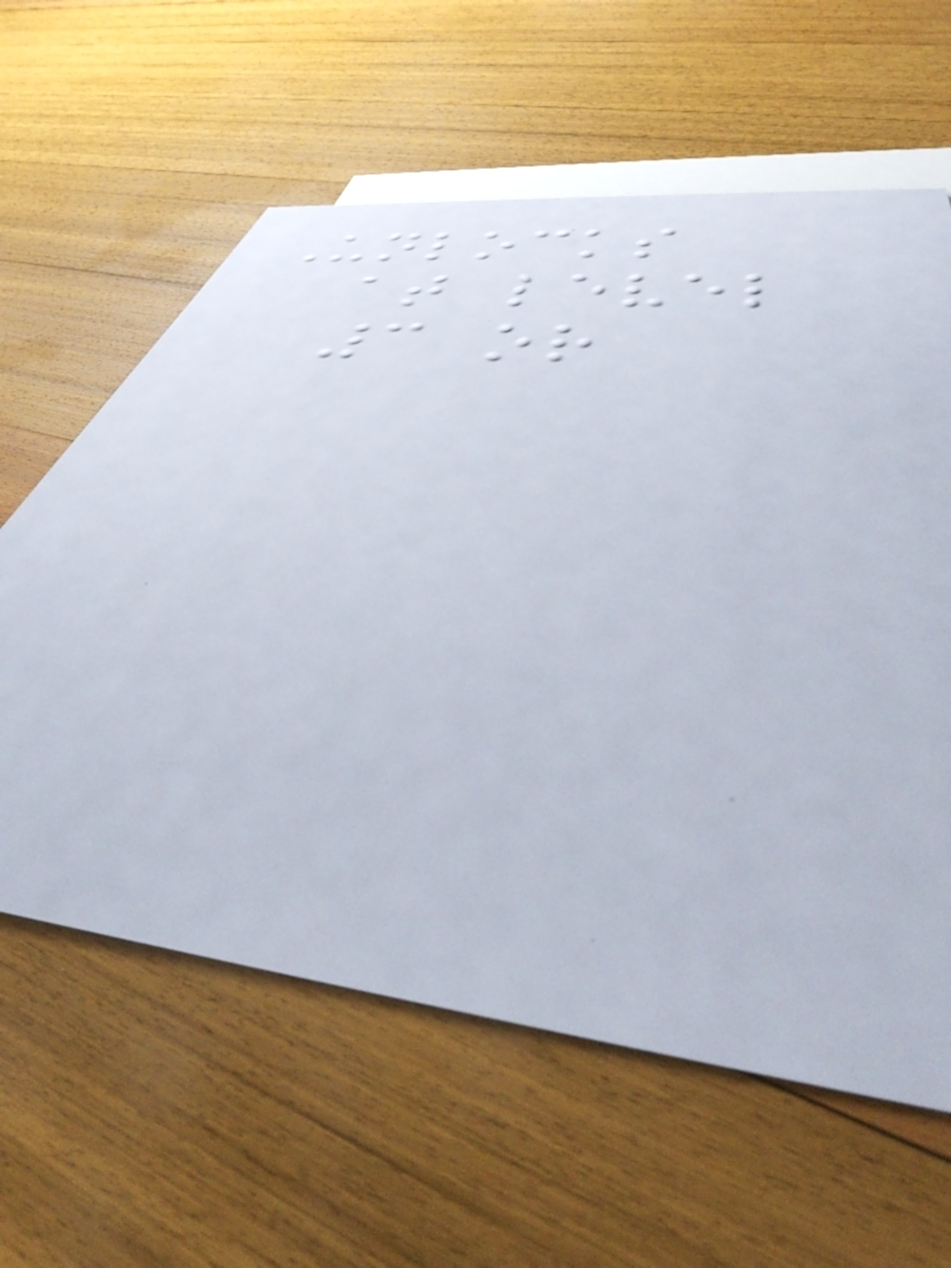Unlocks
at level
3 or
